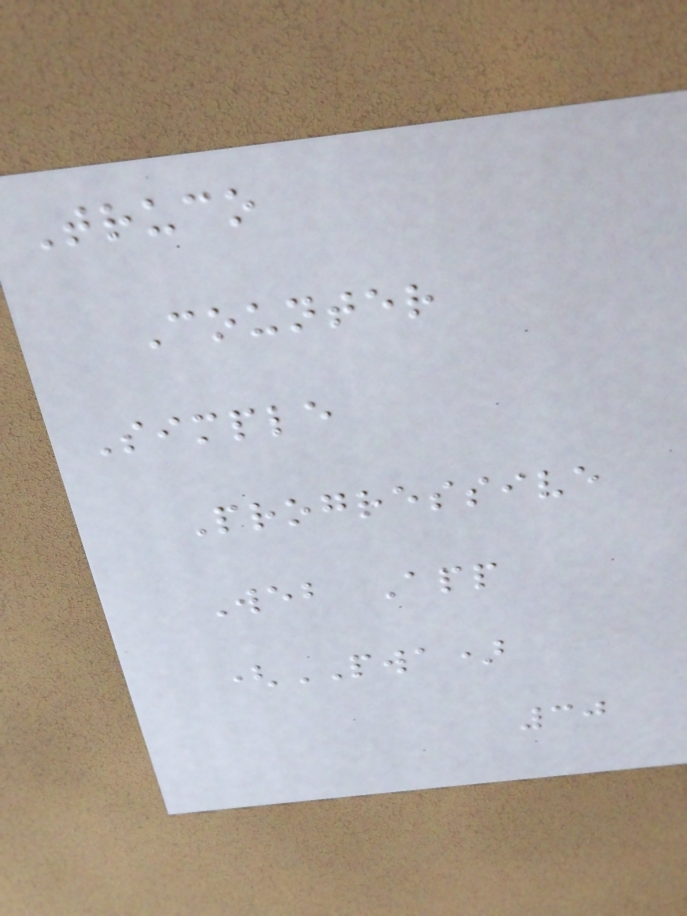Truco
Counter
Simple
Progressive
Web App
(PWA)
30
